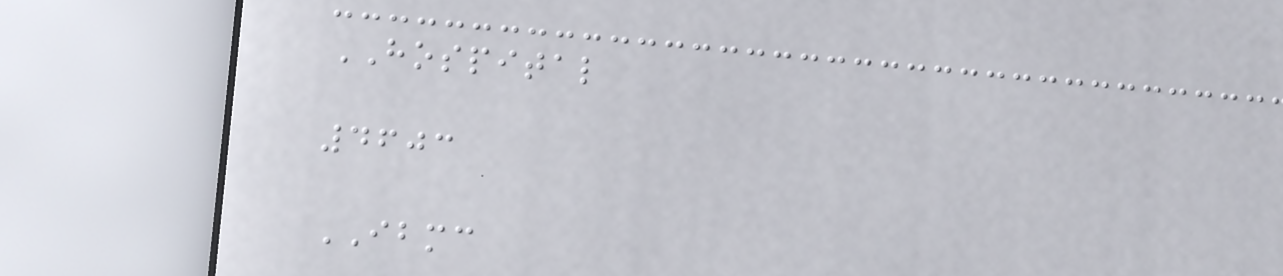HOSPITAL
4603
IBMC
